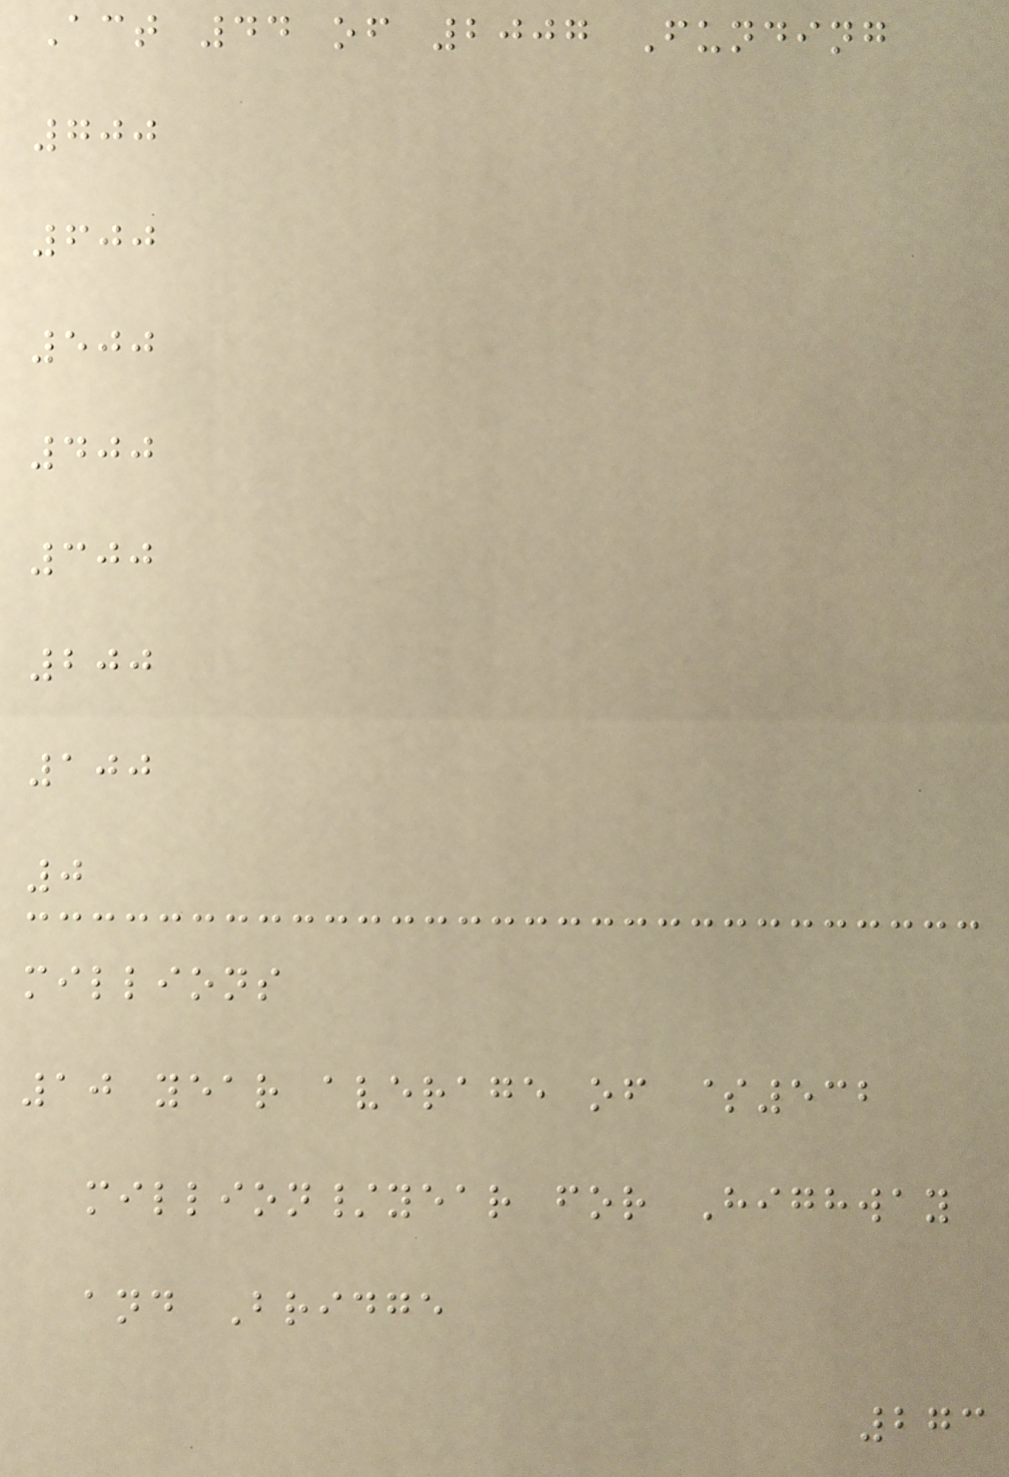Act 44 of 2007 Funding
700
600
500
400
300
200
100
0
millions
10 year average of $532
million/year for Highway
and Bridge
273
